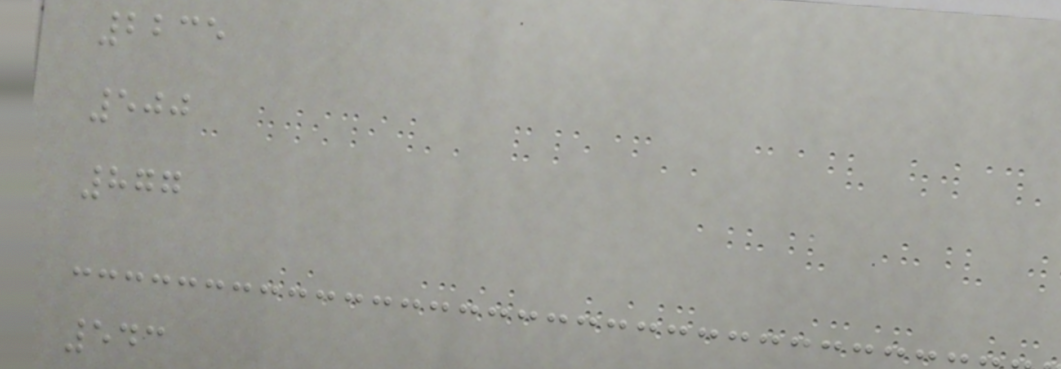2235
500
877
543
